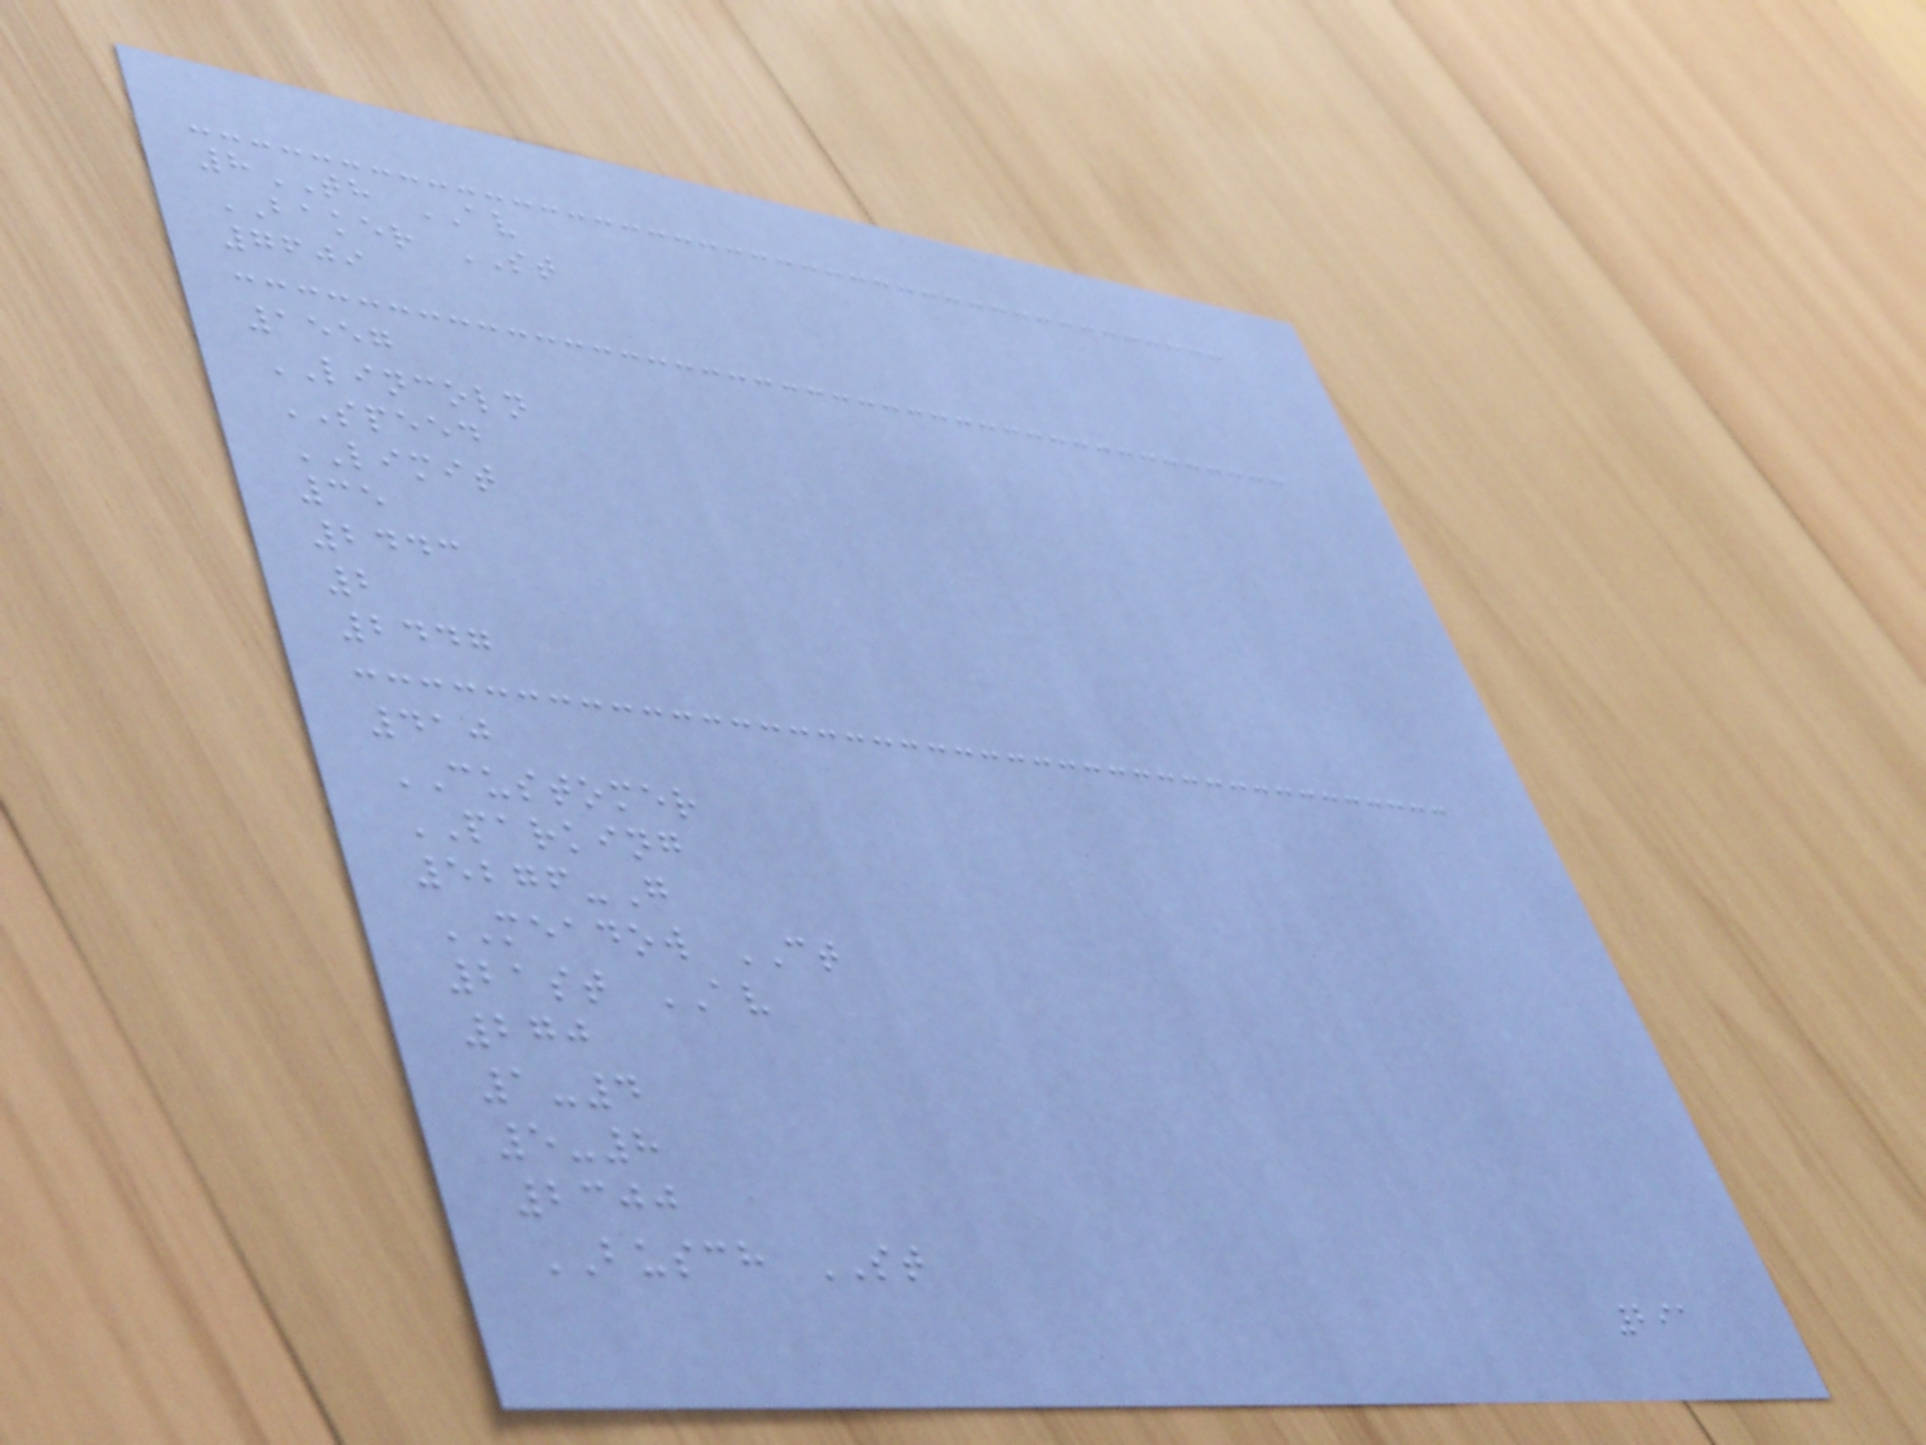8TH AV
BAKER ST
7609
1557
LINCOLN
SPEED
LIMIT
35
2443
2
2447
410
CUSTOMER
PARKING
5276-G
MEADOW CT
21st AV
270
1-4
5-8
2300
BUSCH ST
291
